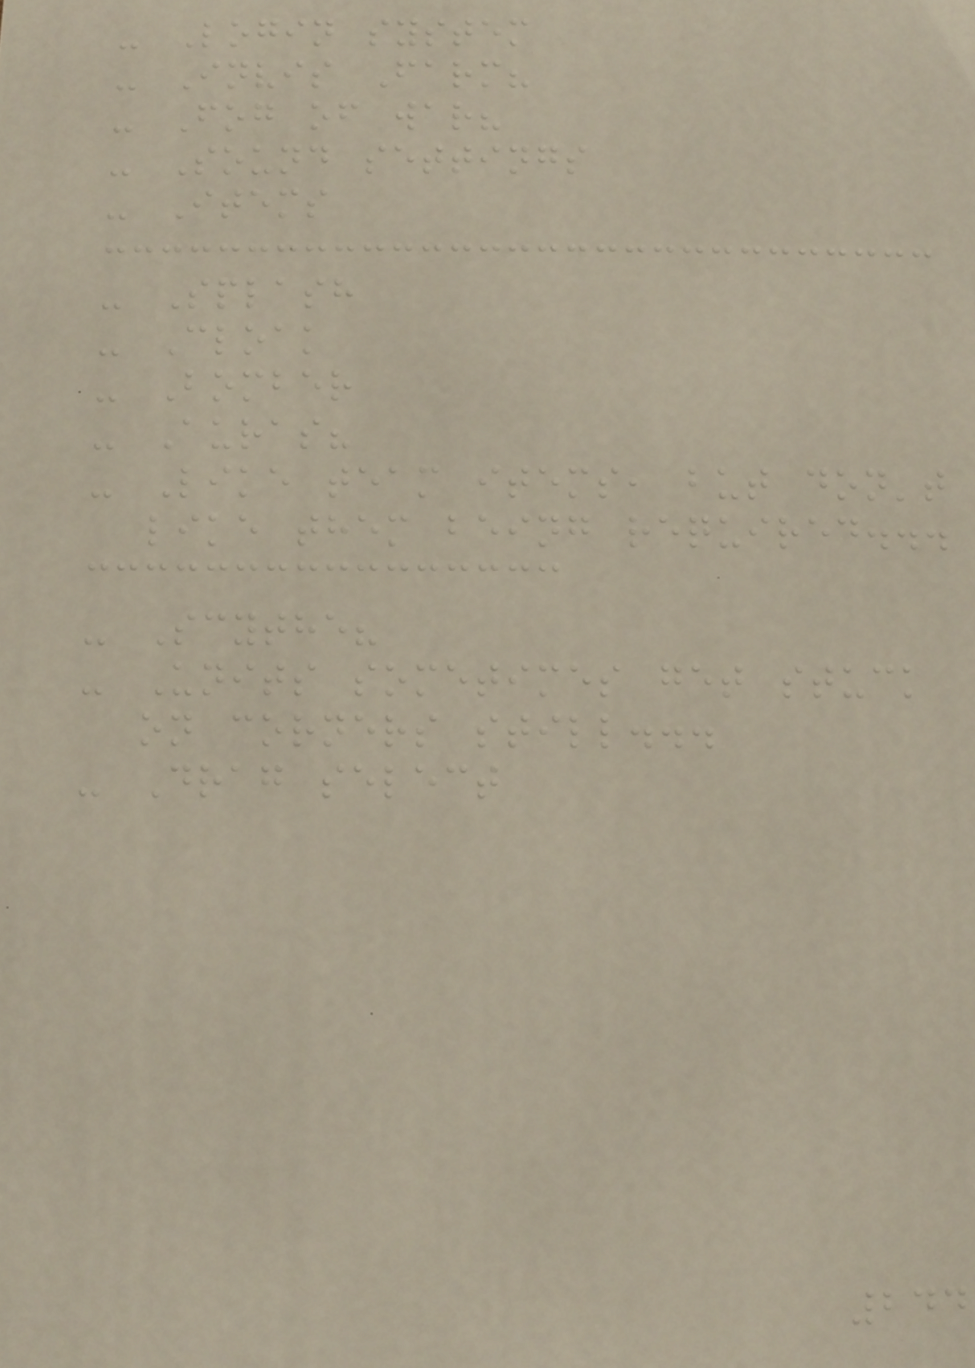- Login system
- Invis Farm?
- Fog of war?
- Sound settings
- Items
- Splash
- Cloak
- Bomber
- Auras?
- Like team items, but don't
like them being required...
- Scythe?
- Units sometimes get stuck
on corners still...
- Drag select
244
